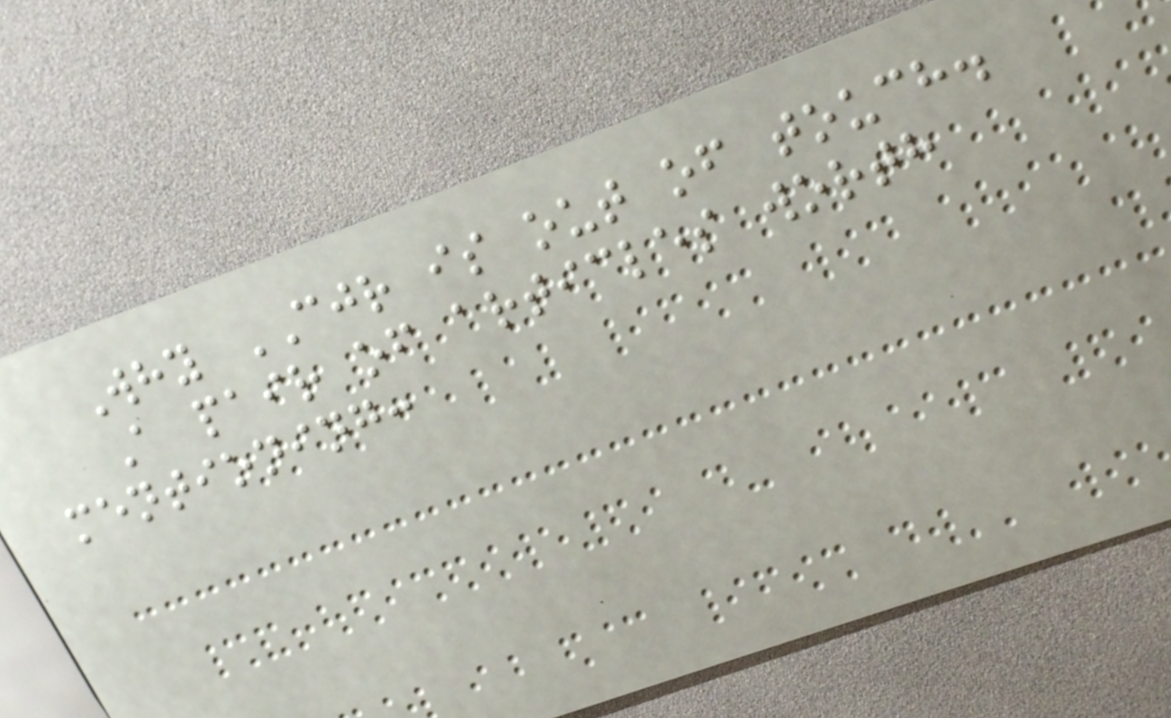Why CJR is out of touch.
A pair of articles worth
mentioning:
